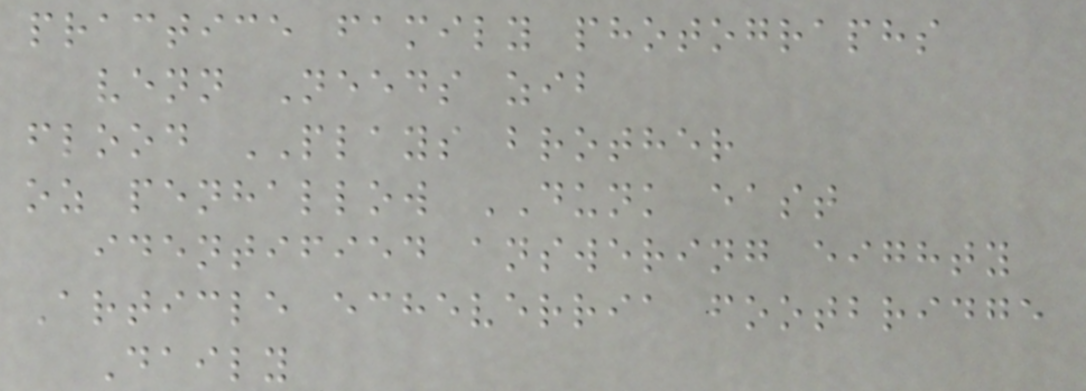practice family photographs
venn Needs zib
flood PLAYS brother
oz penhallow DUNK east
identified answering eighty
Article echeverria footbridge
Daily
